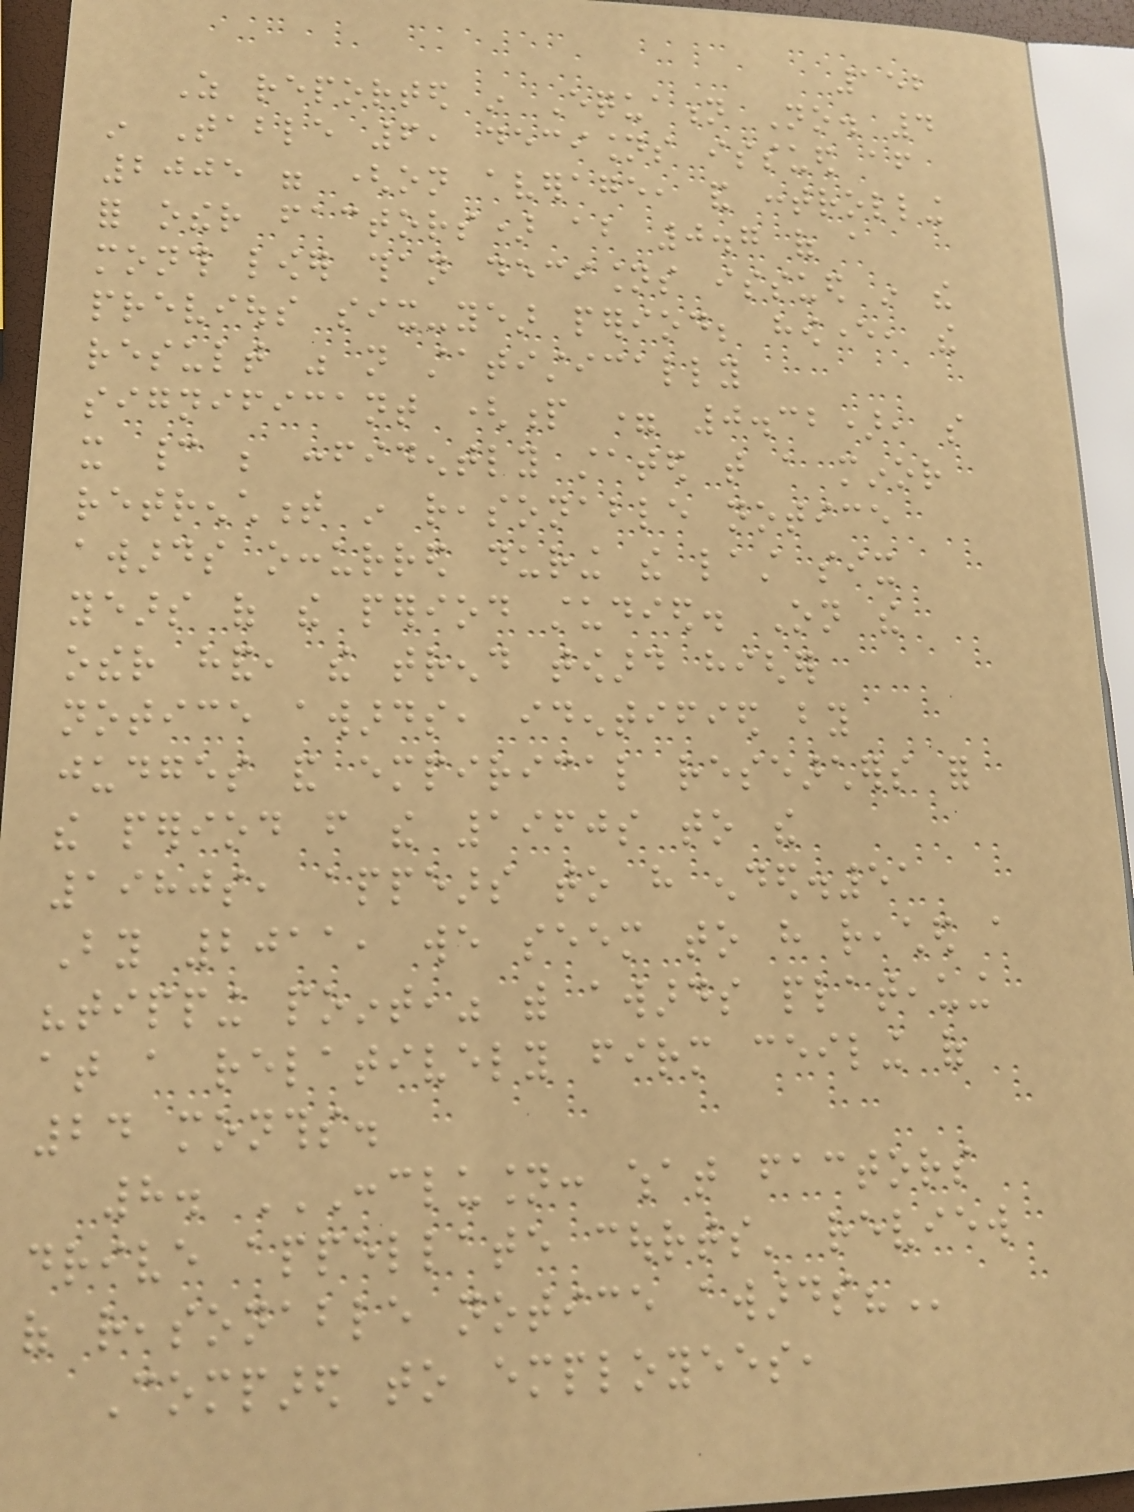152
As reported in Equation No. 4
in Table 6, decisions issued after
2005 were (on average, and controlling
for other factors) about 0.7 of a
month lower than decisions issued in the
previous six-year period; however, the
result was not statistically
significant (p = 0.32), so
it cannot be confidently stated that a minor
retrenchment in reasonable notice
awards occurred during the last six
years of the period studied. On the
other hand, the trend toward higher
notice awards, identified by
judges and empirical researchers for
the period from the 1960s to the
1980s, appears to have ended.51
By 2011, we seem to have reached a
"tipping point," with awards plateauing
at a relatively firm ceiling of
24 months.
8. CONCLUSION: WHAT FACTORS
DRIVE APPELLATE COURTS' REVIEW
OF REASONABLE NOTICE AWARDS?
Compared to employees,
